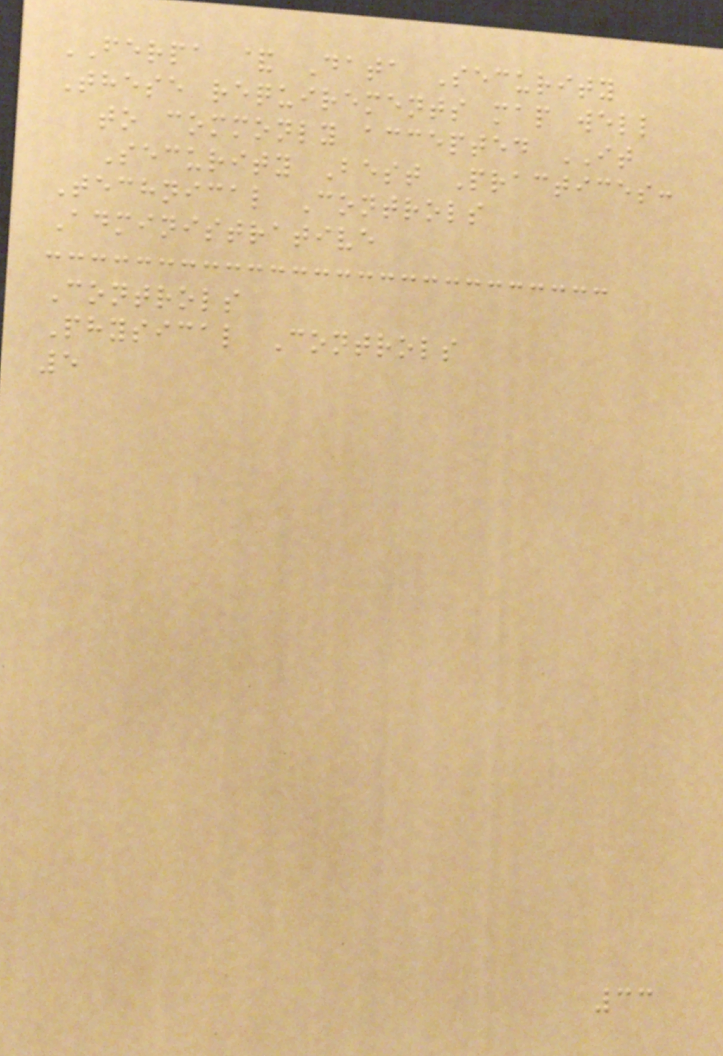FERPA & Data Security
These requirements map well
to commonly accepted IT
Security Best Practices:
Technical Controls
Administrative
Controls
Physical Controls
5
33
